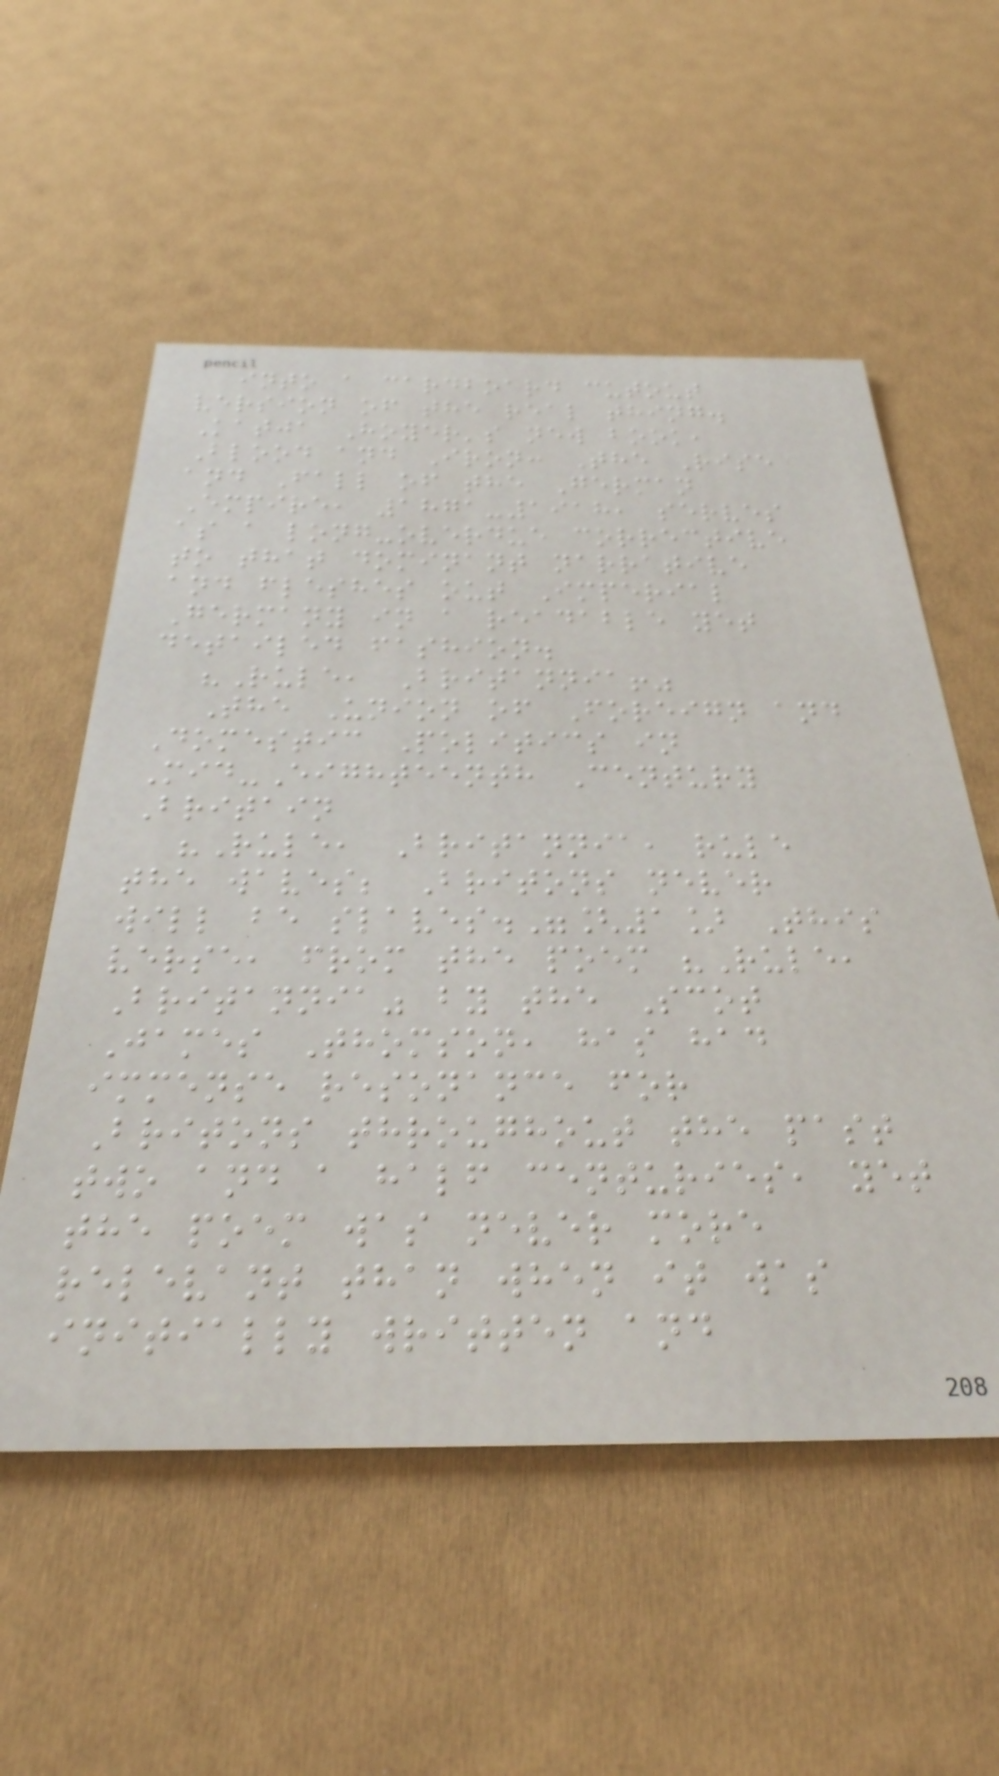into a cardboard cutout
version of the real thing.
Katja Hoyer's new book,
Blood and Iron: The Rise
and Fall of the German
Empire, 1871-1918, serves
as a long-overdue corrective
to that dominant narrative
and fleshes out Imperial
Germany in a readable yet
detailed fashion.
"Rule, Britannia!"
The Union of Foreign and
Domestic Politics in
Mid-Eighteenth Century
Britain
"Rule, Britannia, rule
the waves; Britons never
will be slaves."[1] This
verse, from the poem "Rule,
Britannia" by the Scot
James Thomson, has had
immense resonance for
Britons throughout the past
two and a half centuries, yet
the poem was never more
relevant than when it was
initially written and
